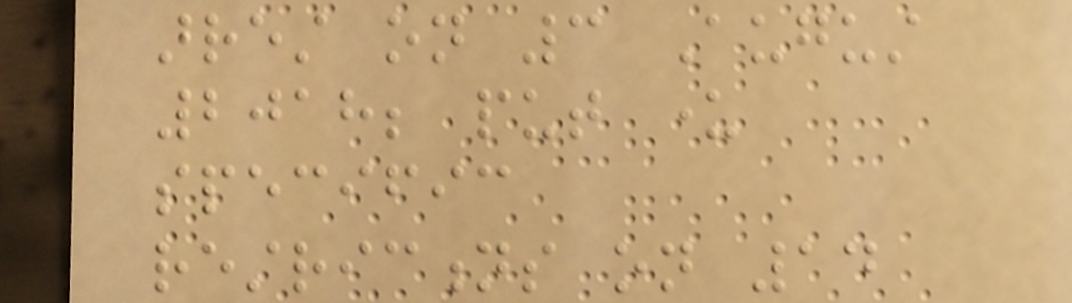arrest on 3 August
2018; put under
specific
restrictions on 14
